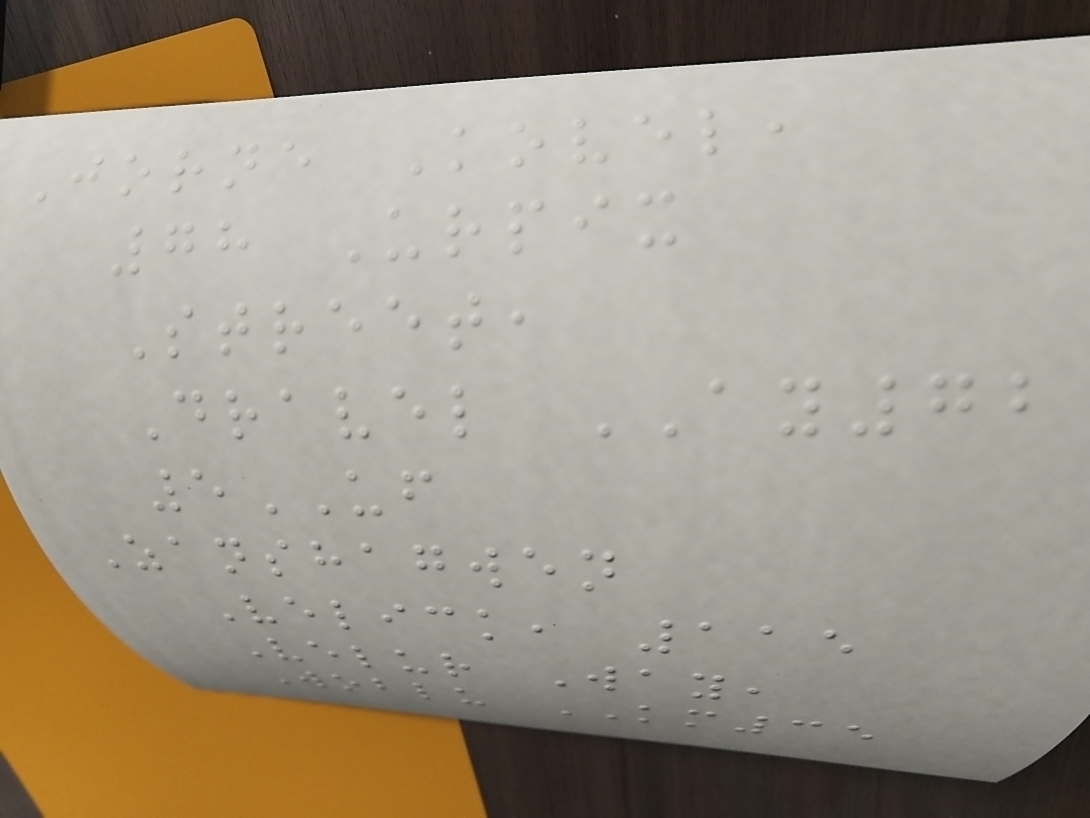Jorne Kovel,
78 Urpix
Street,
Dravel AY72
5UF
Zanshagwen
Velick, 115
Velur Way,
Woblu KM35
